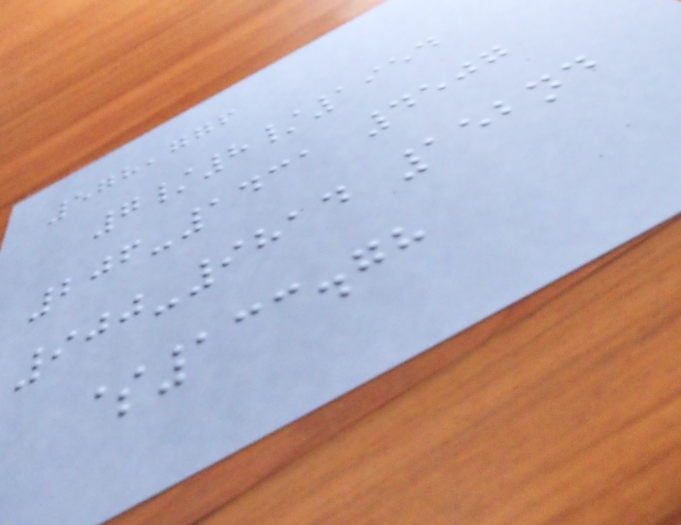578,776
7/8/1954
206-1431 4507
900-9814 152nd
$133.78
